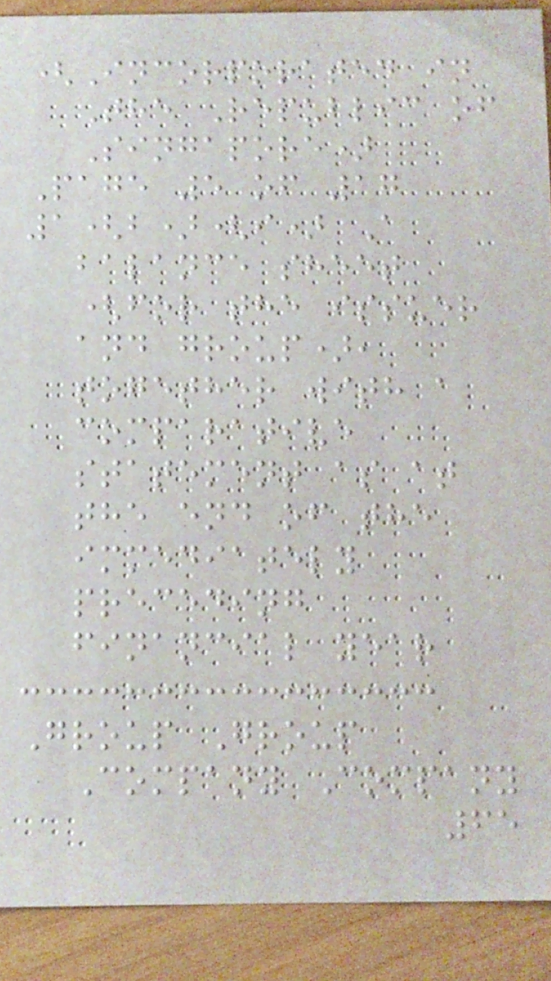(Incorporated in
The Republic of
Singapore)
Page 5 of 17
1(b)(i) A
balance sheet
(for the issuer
and group),
together with a
comparative
statement as at
the end of the
immediately
preceding
financial year
Group Group
Company Company
65
